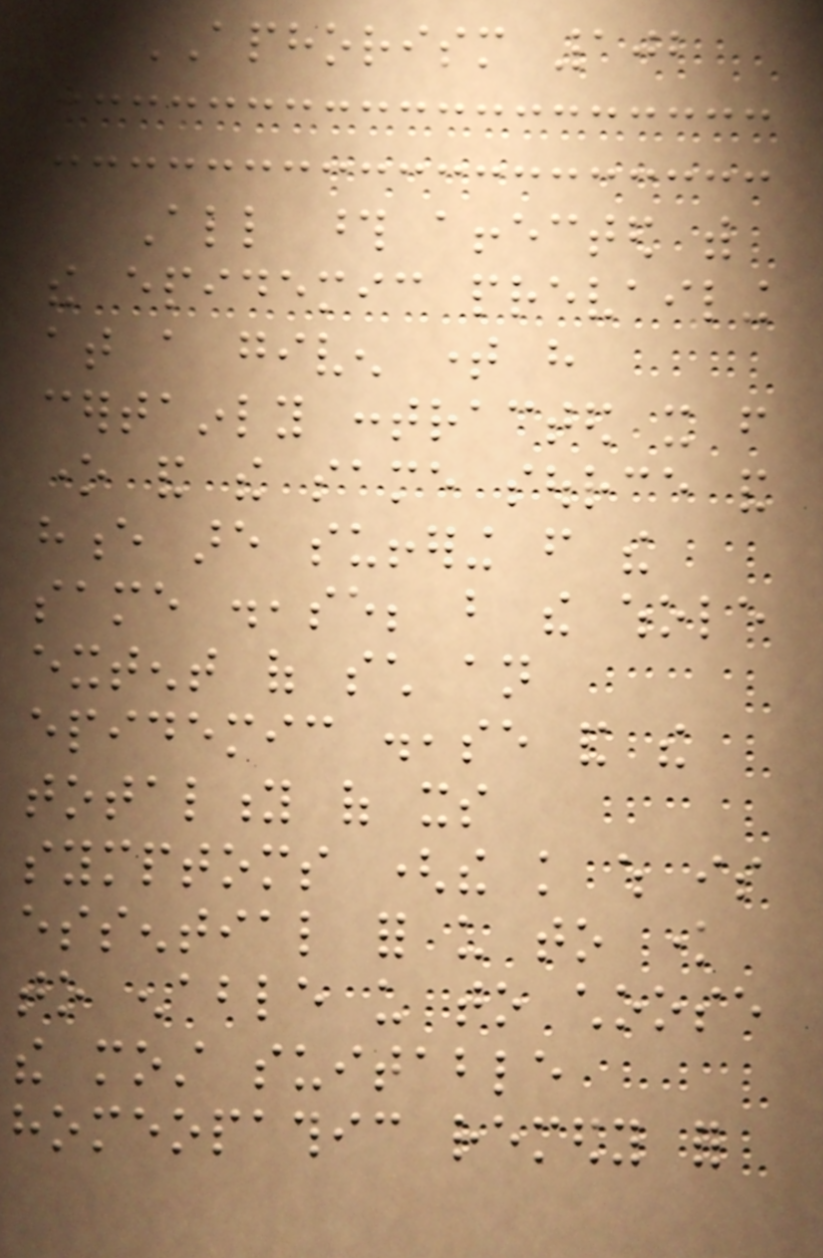APHORISM 102
All those affected with
the epidemic prevailing
at a given time have
certainly contracted it from
one and the same source and
hence are suffering from the
same disease; but the whole
extent of such an
epidemic disease and the
totality of its
symptoms (the knowledge which is
essential for us to know
to enable us to choose
the most suitable
homeopathic remedy for
